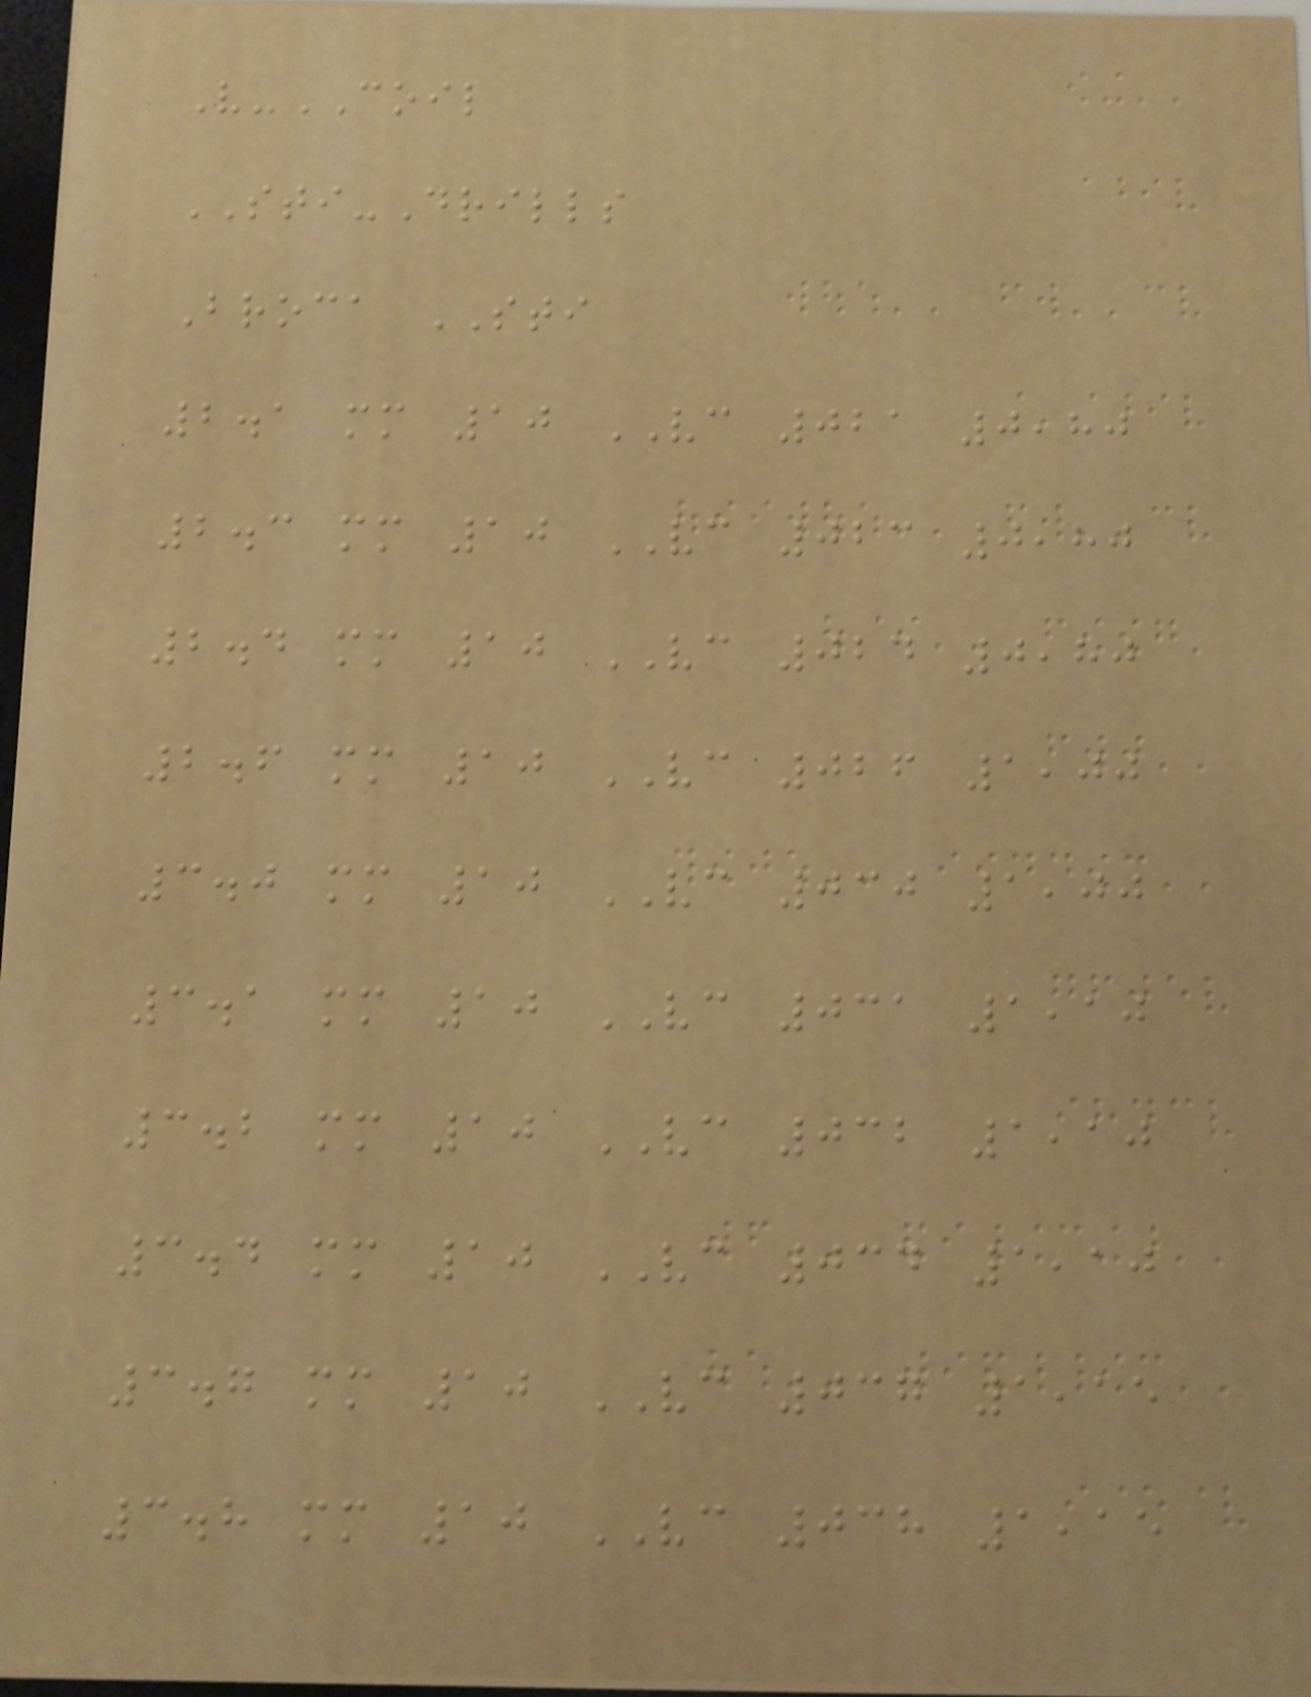V-COIL
STI-Drills
Broca STI
2.1 mm 10 VC 021 0,80
2.3 mm 10 VC 023 0,80
2.4 mm 10 VC 024 0,80
2.6 mm 10 VC 026 1,00
3.0 mm 10 VC 030 1,00
3.1 mm 10 VC 031 1,10
3.2 mm 10 VC 032 1,10
3.4 mm 10 VC 034 1,10
3.7 mm 10 VC 037 1,15
3.8 mm 10 VC 038 1,15
